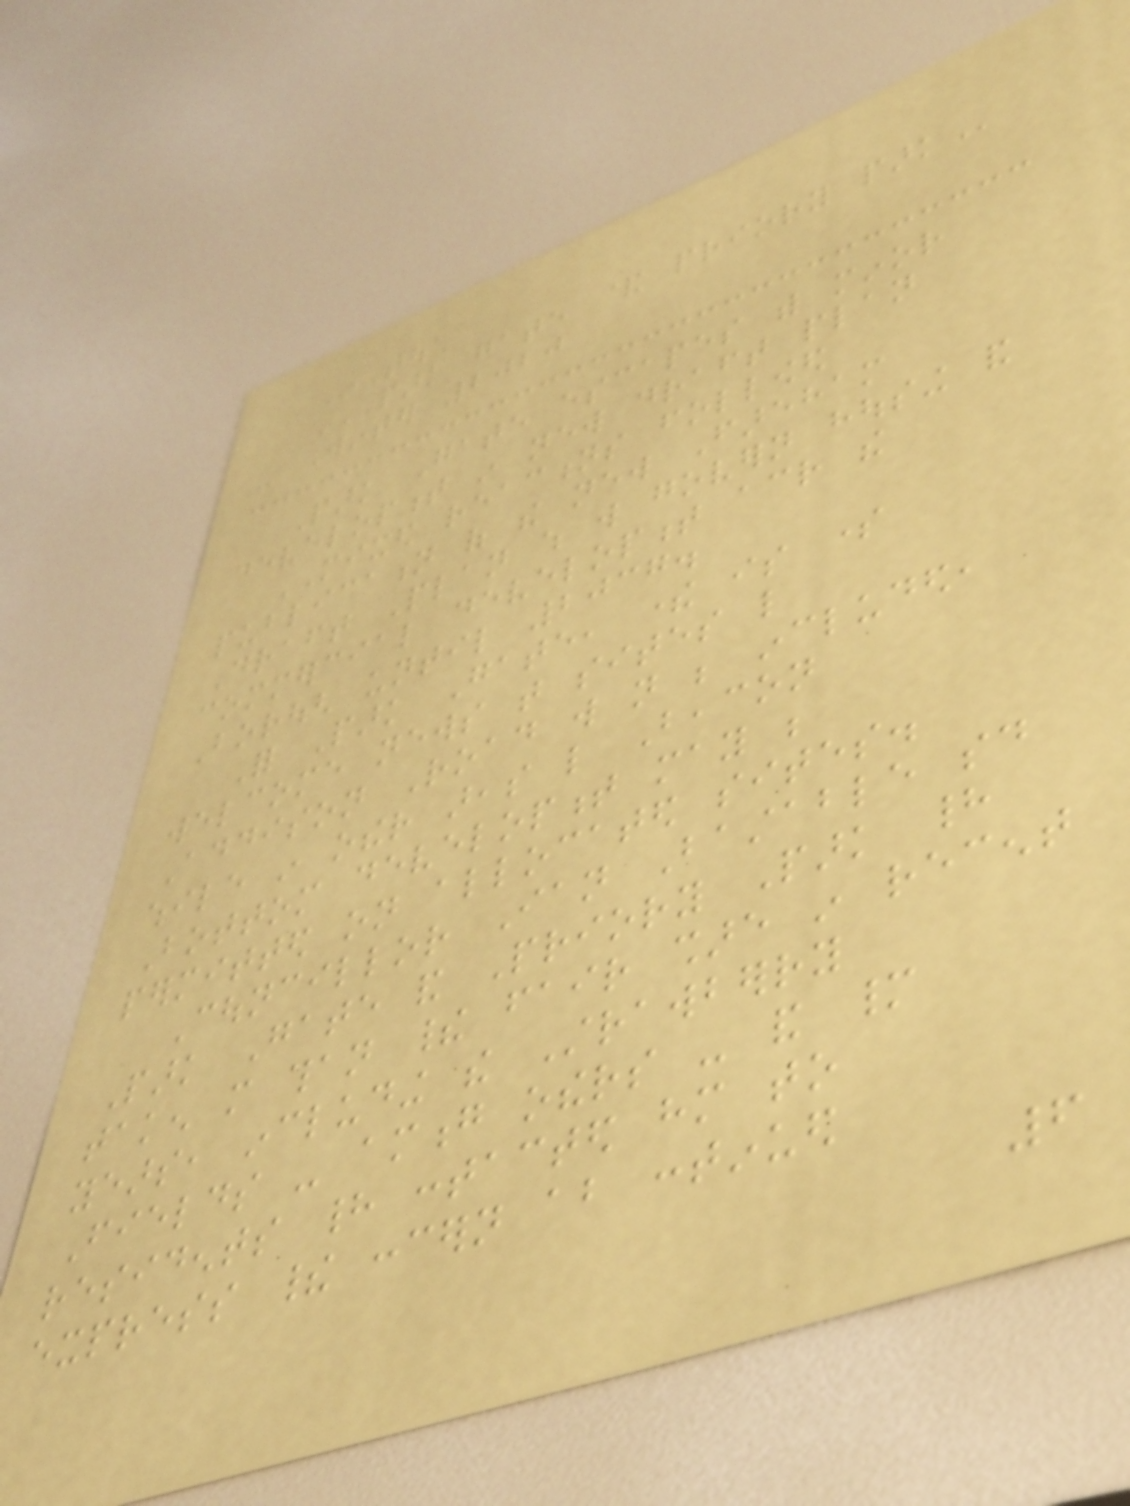InTouch
PARK GATE & PRIORY PARK
- Winter 2020
Park Gate escapes with minor
development in new draft plan
MIXED reactions followed
publication of the new Fareham
Draft Plan which will govern housing and
commercial development across the
Borough until 2037.
For Park Gate, there is some
welcome news that sites like
Addison Road will not be included,
while in other areas like Beacon
Bottom development may be
permitted on allocated sites.
Councillor Ian Bastable said
Park Gate and Priory Park had
taken more than their fair share in recent
years, including the Strawberry
Fields - among others - and many
residents had contacted him to
express their concern about continued
6
